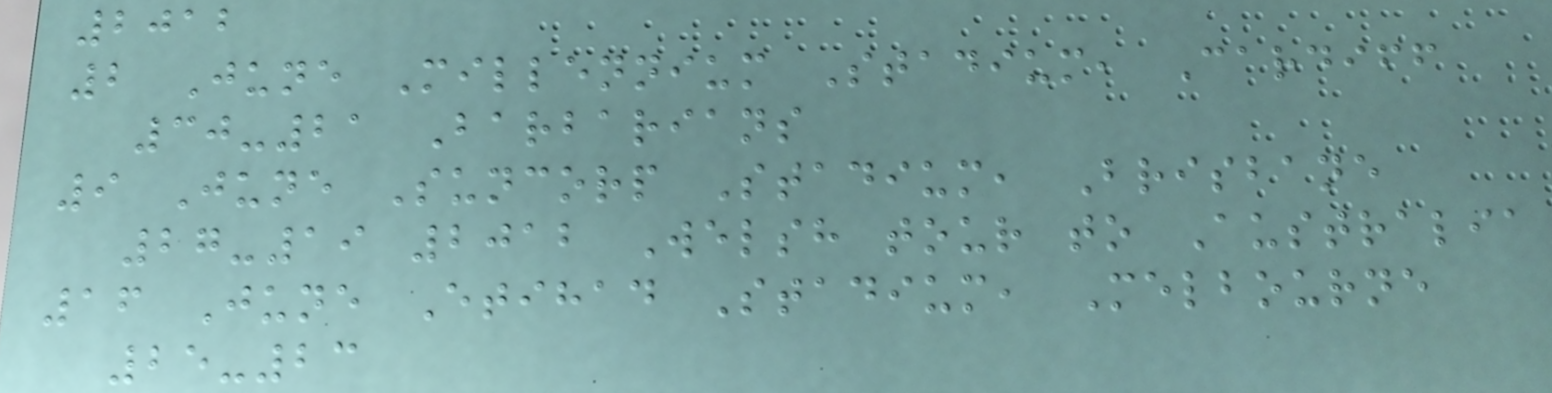2012
2 June Millennium Stadium, Cardiff
30-21 Barbarians
9 June Suncorp Stadium, Brisbane
27-19 2012 Welsh tour to Australia
16 June Etihad Stadium, Melbourne
25-23
